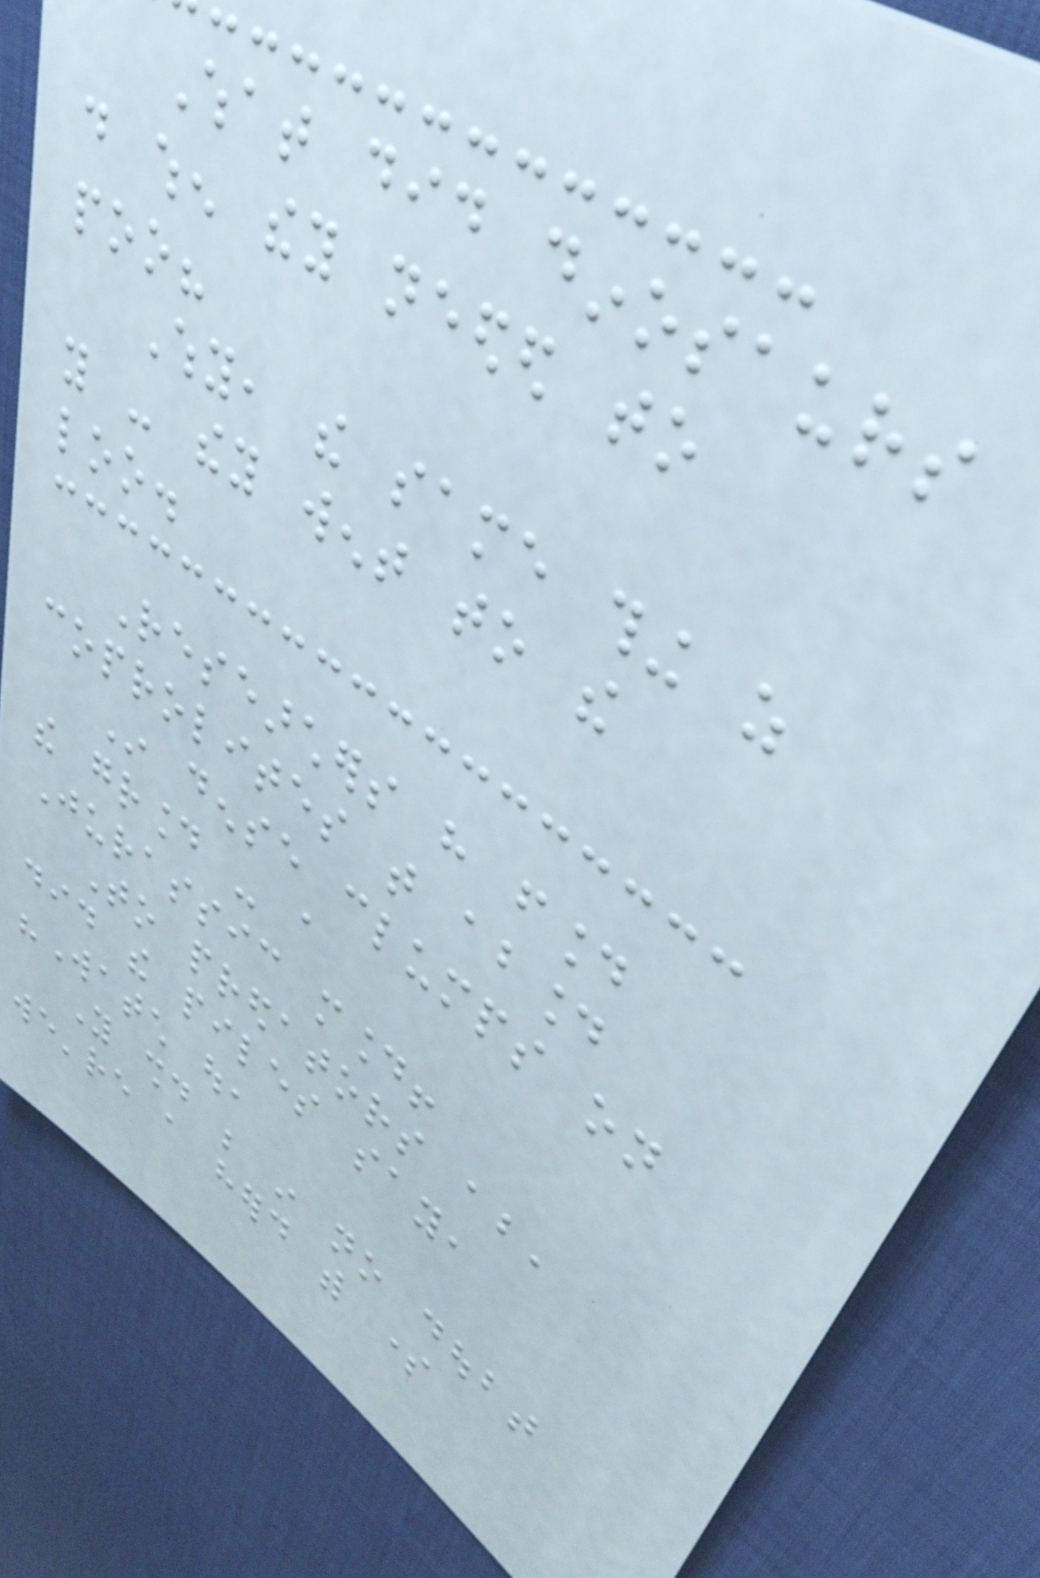What did dinosaurs
do when they needed to
poo?
Why, the same thing as
you - they went to the
loo.
Researchers have found
coprolites that abound
In dense clumps on
the ground - a
Jurassic mound!
To predators about,
did the piles say,
"Watch out,
You should be in no doubt
we're a herd with some
